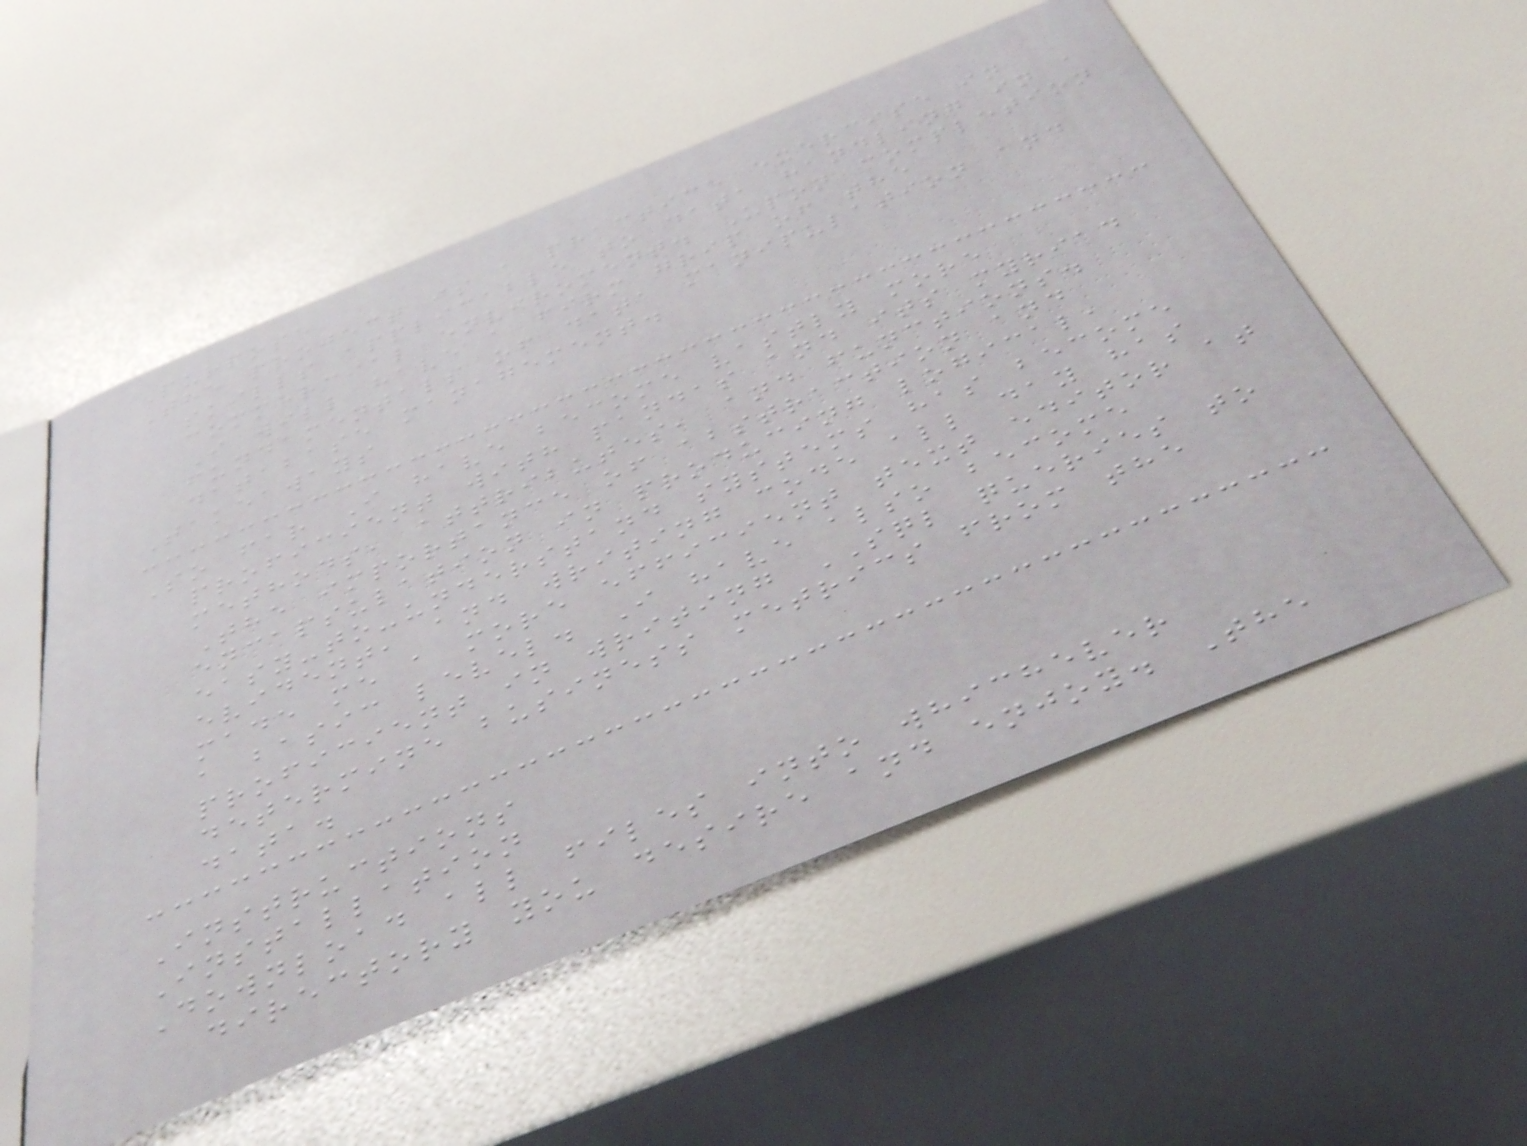Purpose
The project is a practice exercise in
skills applicable to data handling in a
commercial enviroment. Upon completion
I will have a firm grip of the
fundamentals of data manipulation and
database management.
Takeaways
So far I have become vastly more
proficient with pandas and its myriad
methods, attributes, and functions.
The importance of abstraction and
encapsulation in producing logical,
easy-to-understand systems has become
evident, and writing code all day has
made me a more efficient text editor at
a basic level. I have also become
proficient in writing SQL queries to
determine business metrics from the
data.
Instructions
Installation
Download all files into whichever
directory you desire and enjoy. The
